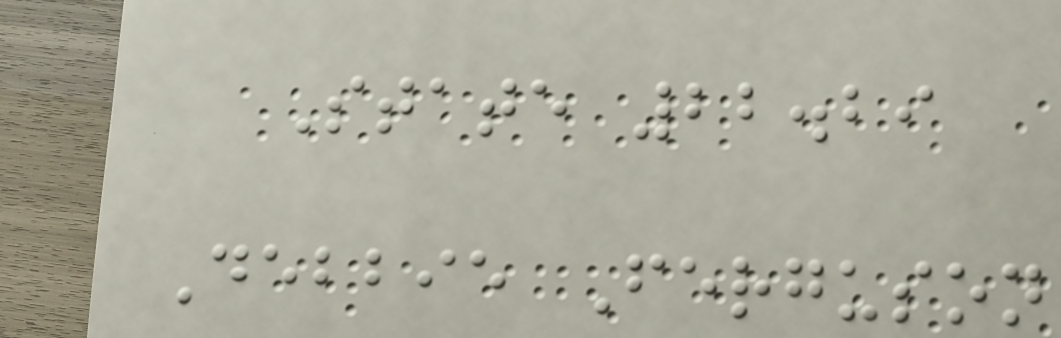State 22.29
Debbie Ferguson
